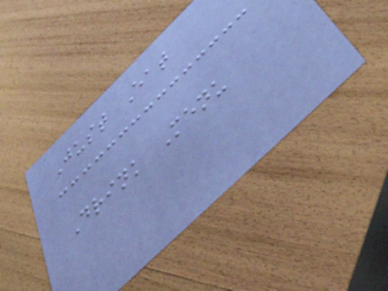Just Eat
Drink Menu
